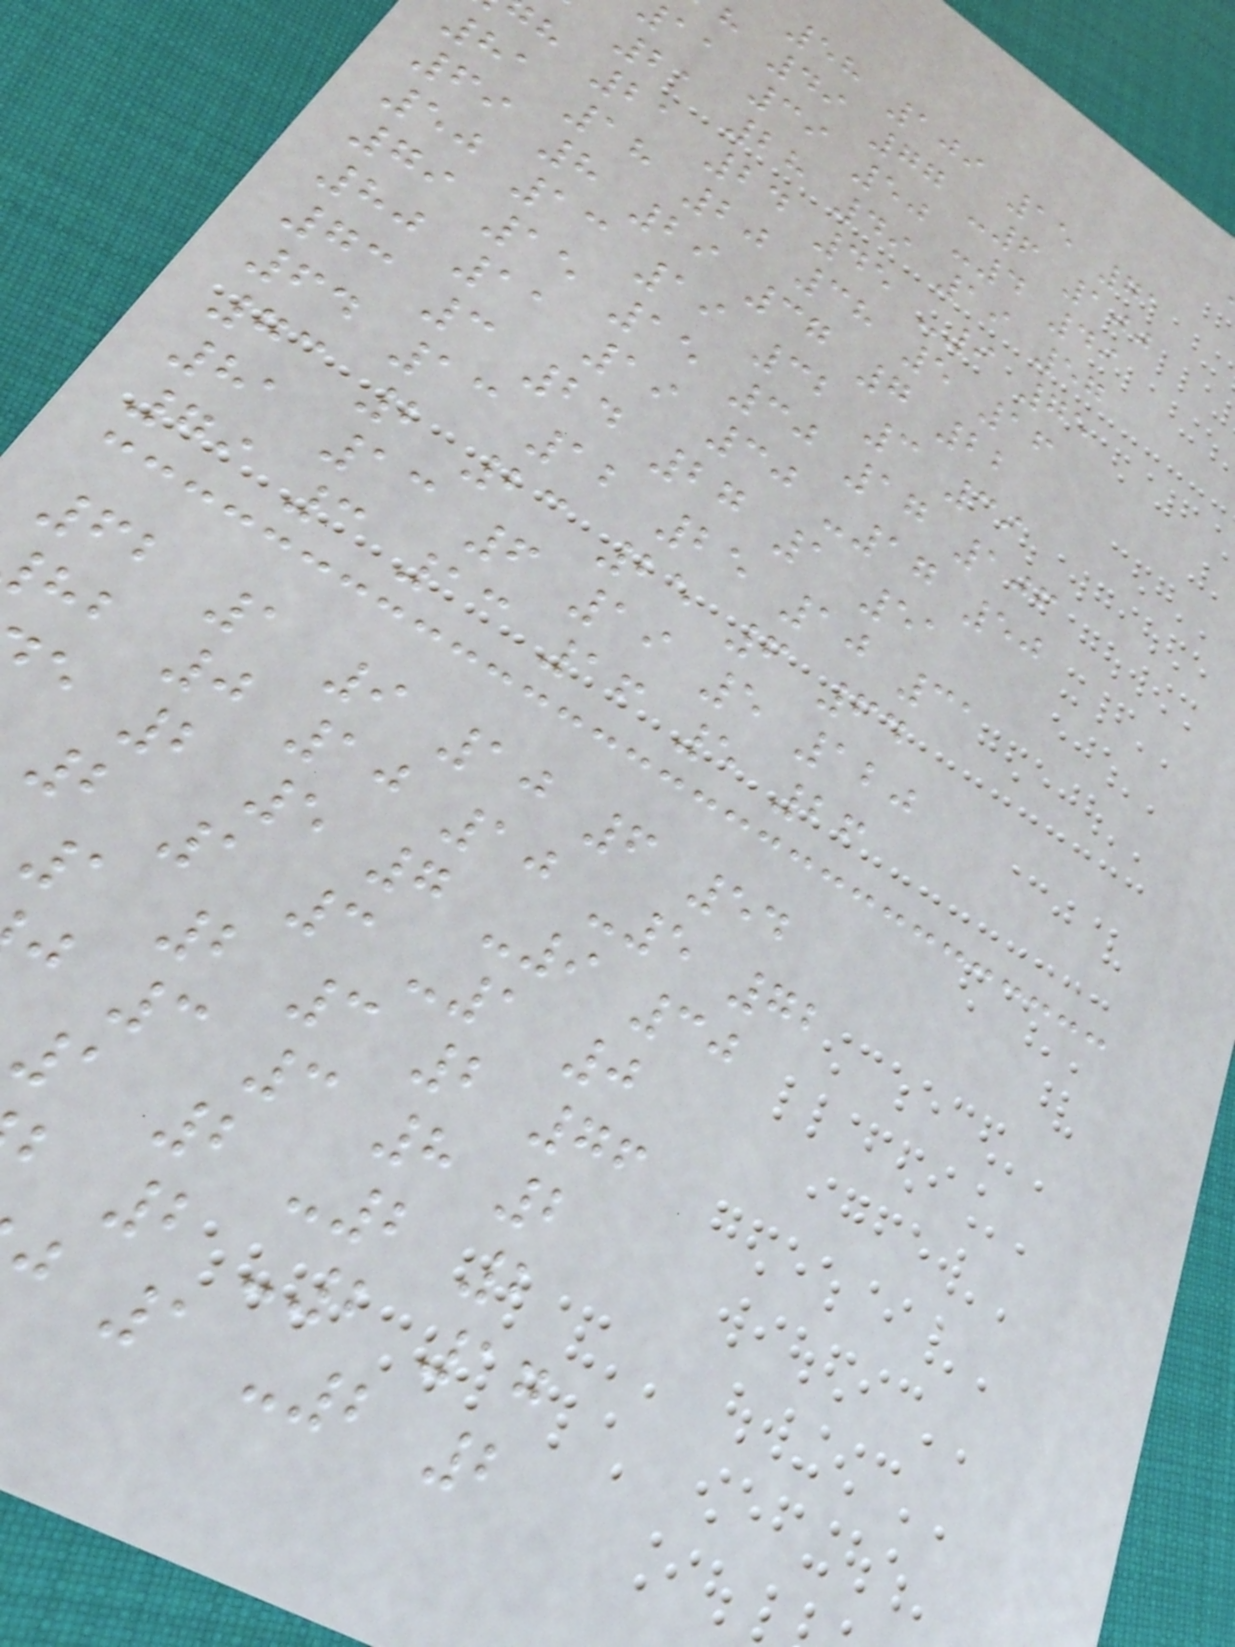58 109 15 71
h 49 77 -6 100
aa 39 50 -4 49
21 28 49 19 57
h 21 24 45 -9 75
81 18 20 38 5 16
69 8 29 37 7 22
50 13 19 32 3 39
79 15 15 30 17 106
80 11 19 30 -17 50
73 3 24 27 1 51
64 13 12 25 10 31
73 2 23 25 6 64
81 13 6 19 5 120
79 3 13 16 5 26
62 1 9 10 6 54
hb 0 10 10 -5 72
e 2 5 7 -9 30
2 1 3 -1 0
1 2 3 2 76
j 3 3 8 2
1 2 -2 2
b 2 -2 17
1 -2 2
